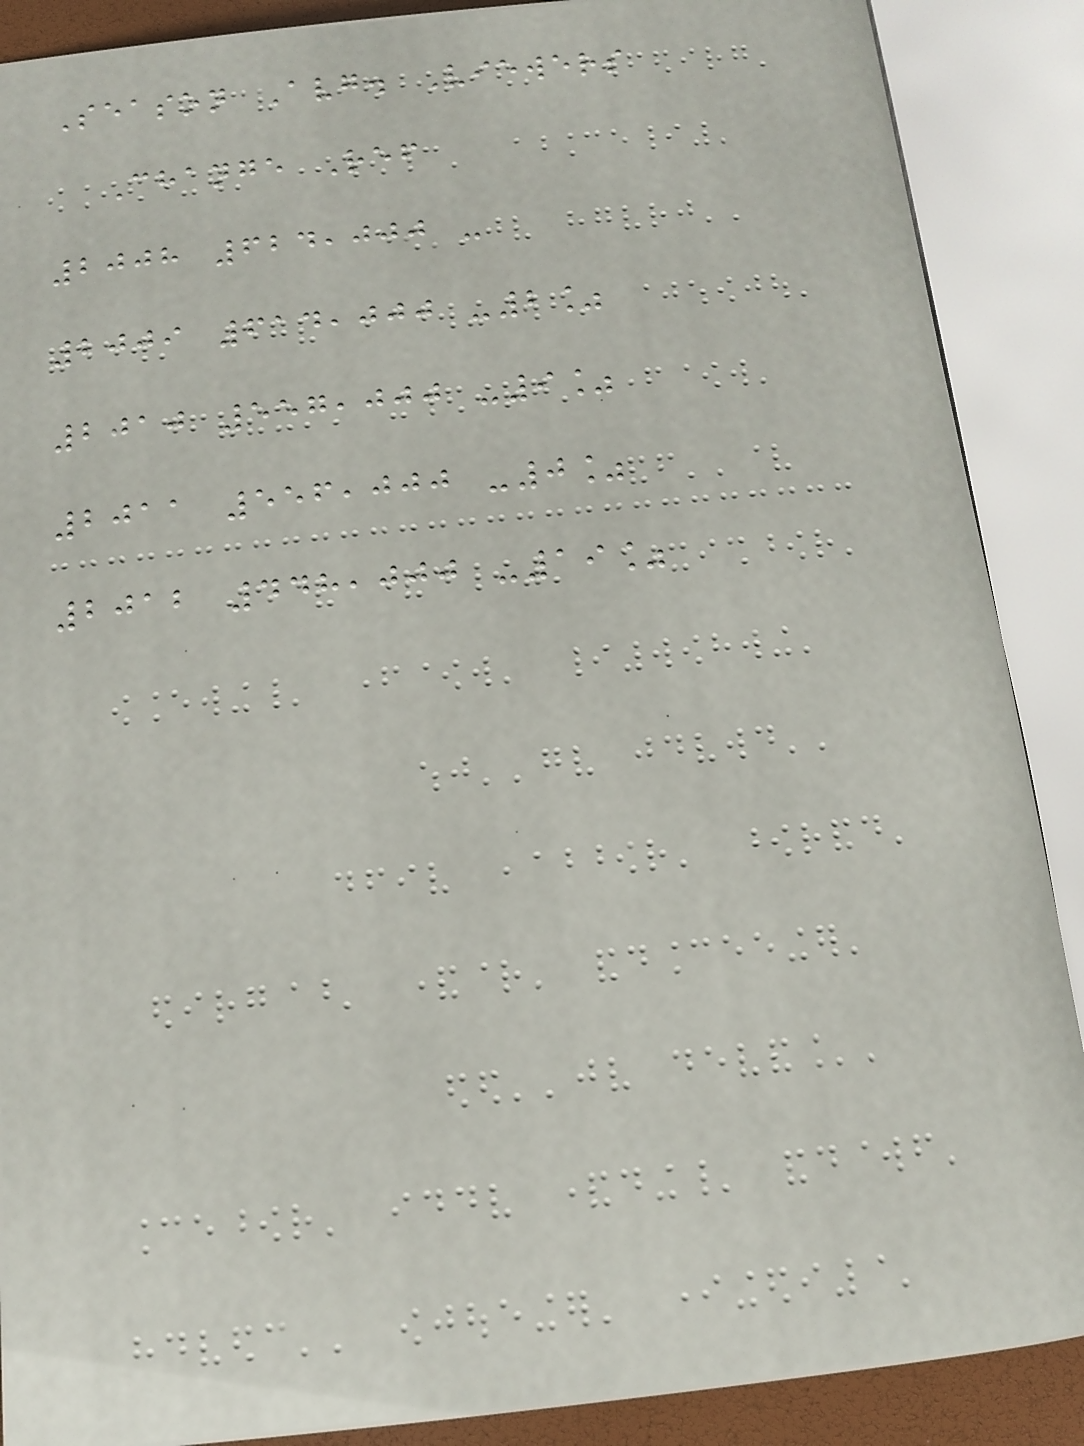Season Avg. Viewers
Change Ref
2008 624,000 -
2009 614,000 -2%
2010 557,000 -9%
2011 556,000 -0%
2012 448,000 -19%
